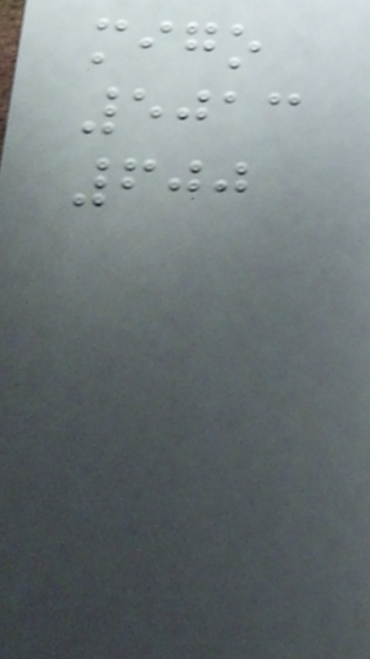migo
5013
600
